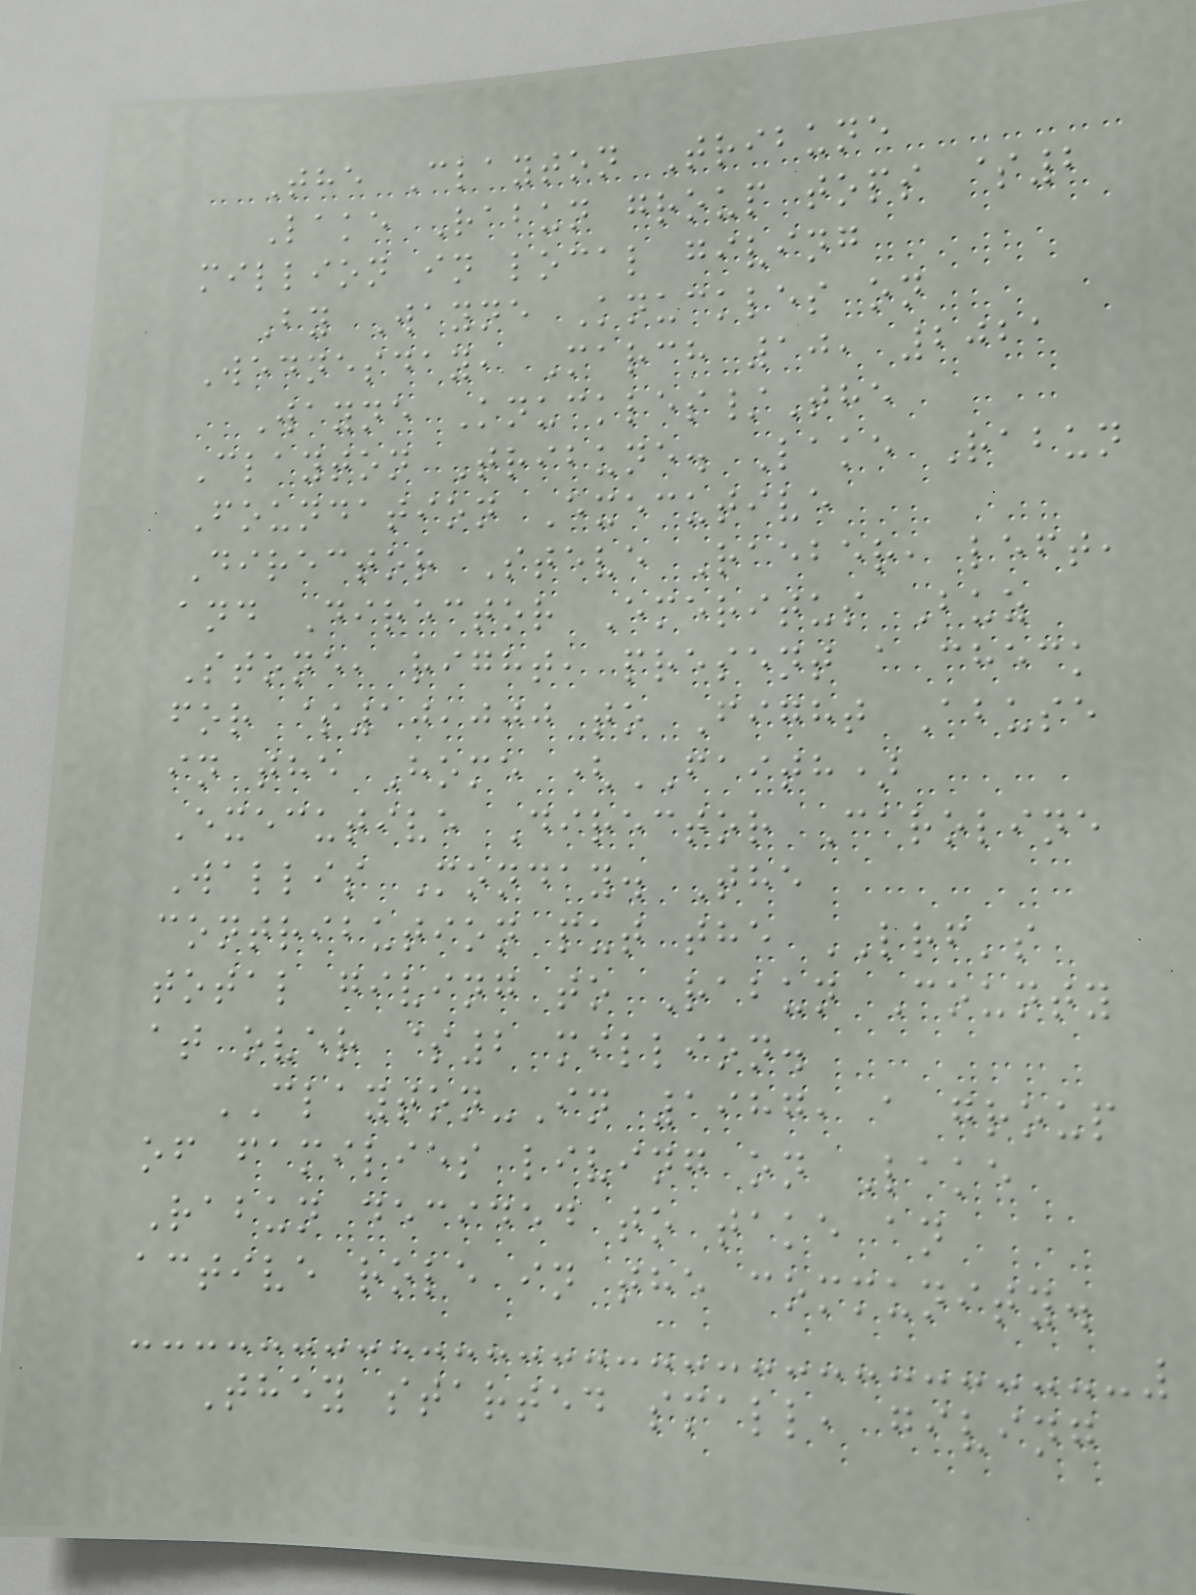The Clayton Tribune
Lake Rabun group tops $2
million in local giving
By Wayne Knuckles on
Wednesday, March 10, 2021
Wayne Knuckles/The
Clayton Tribune. Lake Rabun
Foundation Executive
Director Steve Raeber, left,
and Director Emeritus Buz
Stone, right, present a check
for $10,000 to Fight Abuse
in the Home (FAITH)
Executive Director Caroline
Wallis Monday. The
contribution put the LRF's
total giving to Rabun County
at over $2 million.
CLAYTON-In 1987, a group
of families living on Lake
Rabun decided to take an
active role in the community.
They started small, giving
